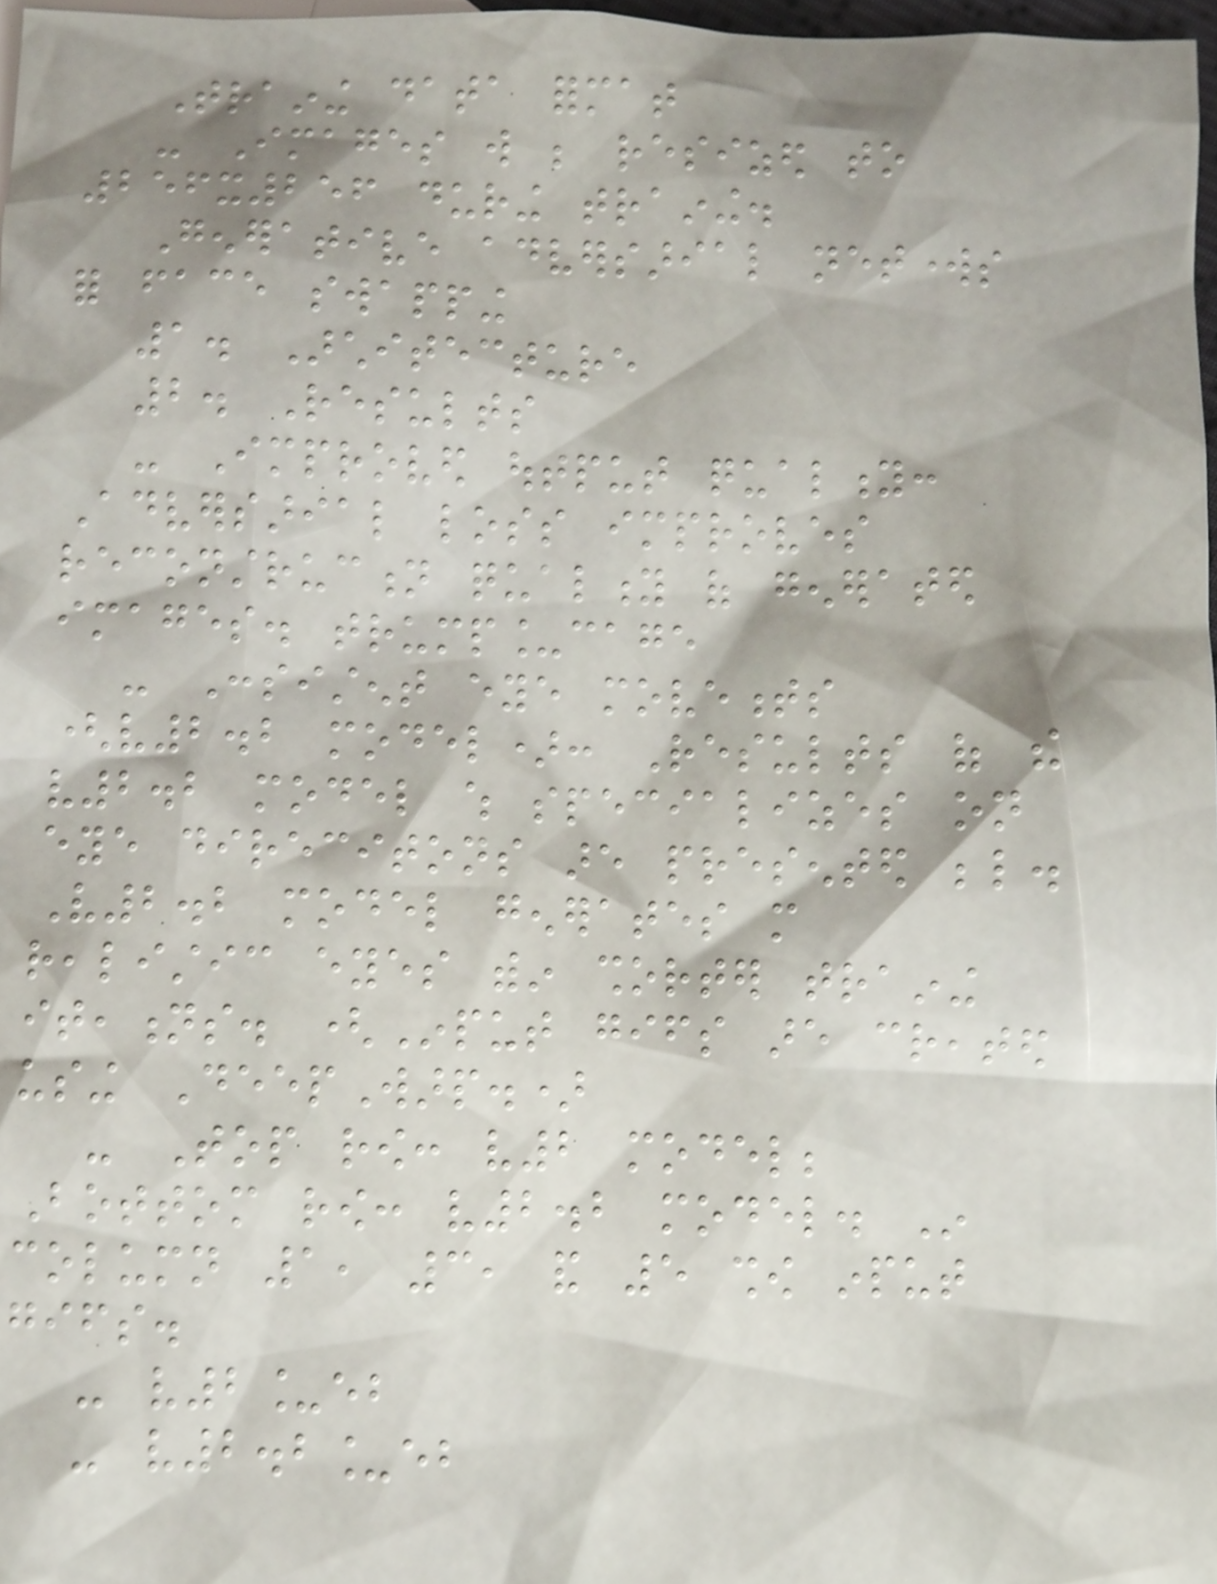Training data format
- Images will be resized to
256x256 during training.
Generative adversarial networks
for face swapping
1. Architecture
2. Results
- Improved output quality:
Adversarial loss improves
reconstruction quality of generated
images. trump_cage
- Consistent eye movements
(v2.2 model): Results of the
v2.2 model which specializes on
eye direcitons are presented below.
V2.2 model generates more
realistic eyes within shorter training
iteations. (Input gifs are created
using DeepWarp.)
- Top row: v2 model;
Bottom row: v2.2 model. In
column 1, 3, and 5 show input
gifs.
- v2_eb
- v2.2_eb
